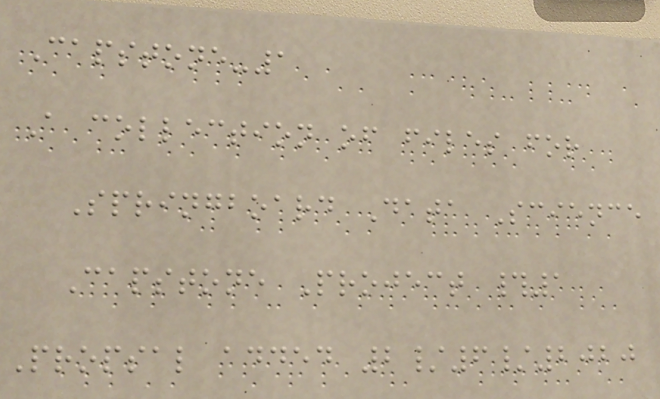Capstone-1
A collection of files for
Springboard Data Science
Capstone Project #1
Propsal added 2/6/2020
